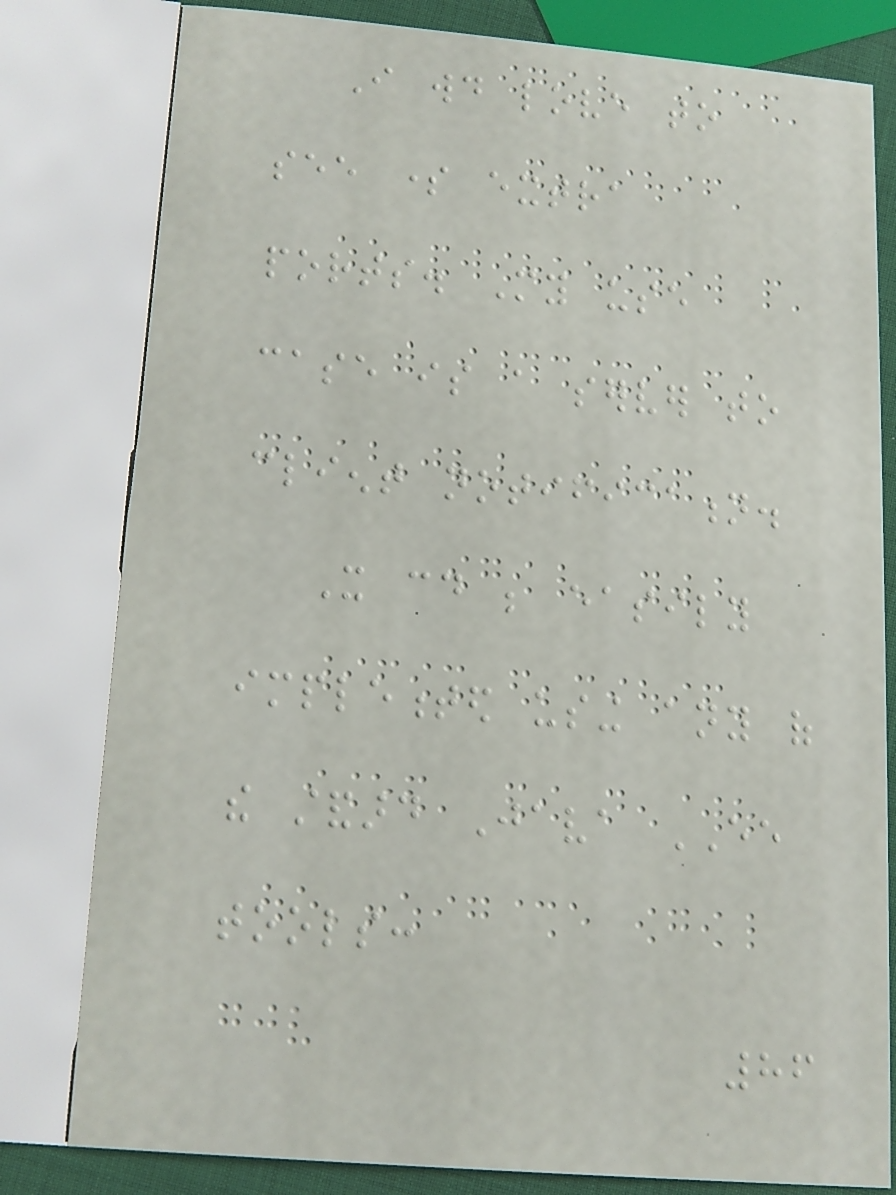I would love to
see some extra
ports. My use
case is a server to
client notification.
It could be easily
implemented using any of
the standard Java EE
tools:
86
